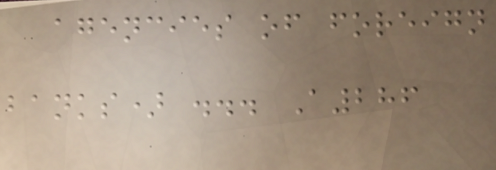agencies of foreign
banks) ... A286
